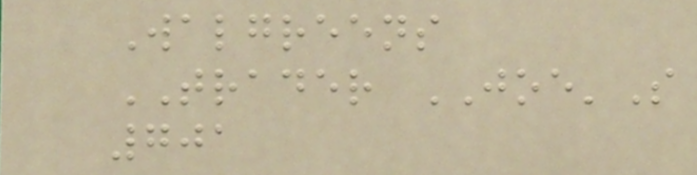Walgreens
TRADER JOE'S
701
